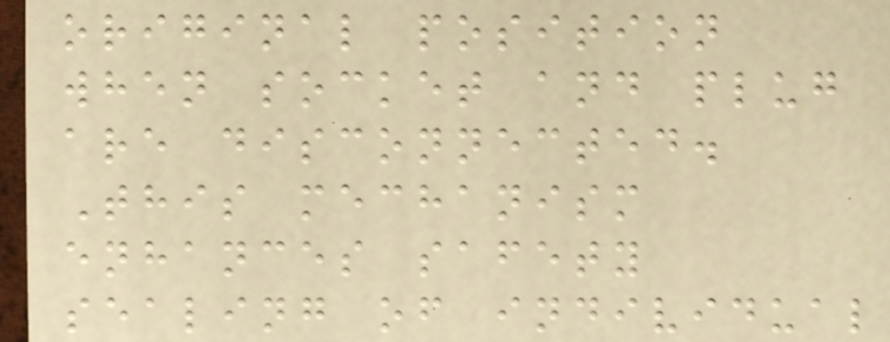original position
when socket and plug
are disconnected.
This mechanism
enhances safety
sealing of individual
